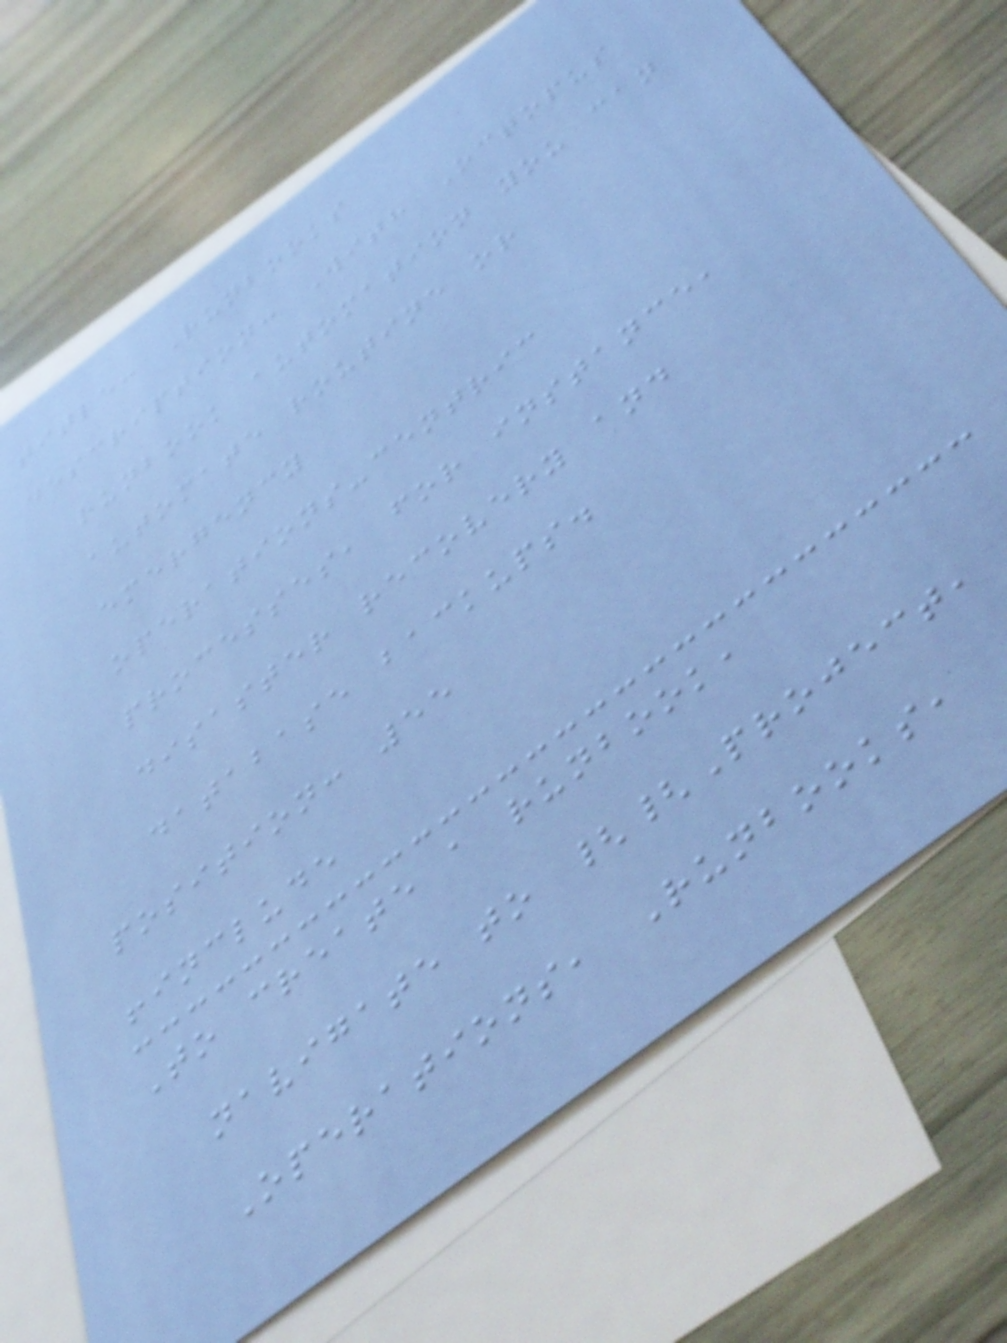title: Runbooks
description: With Octopus
runbook automation you can
automate routine or
emergency
operations-centric
processes, for instance,
disaster recovery and
database backups.
position: 55
!include
To create a runbook,
navigate to {{Project,
Operations, Runbooks,
